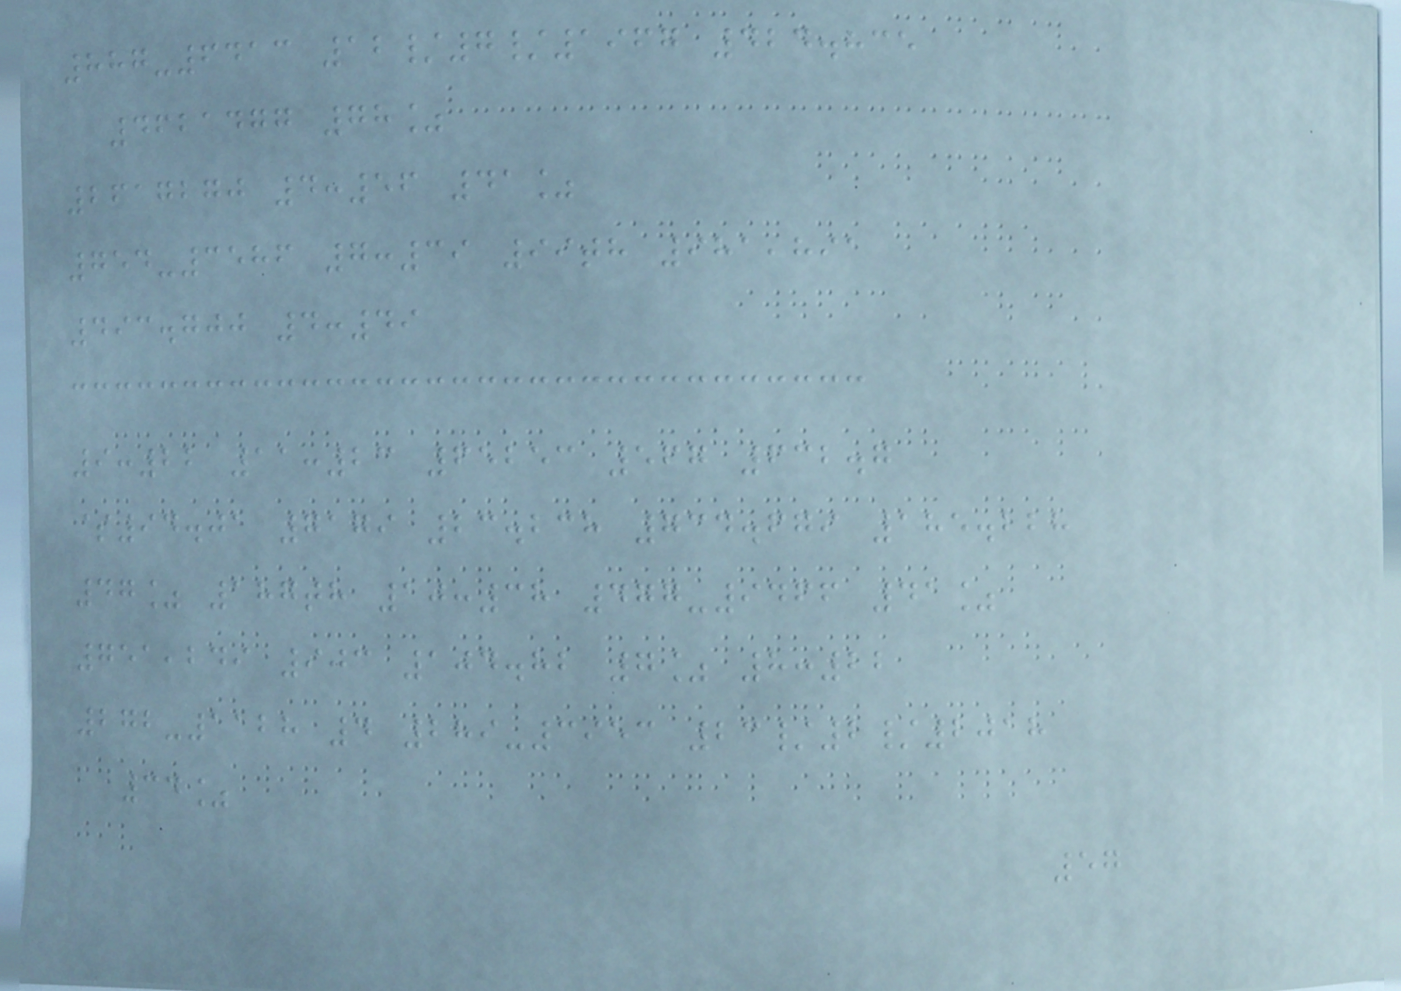887-6413 12/7/1967 424.835
4621477 78%
2617270 4:56 41%
754-3586 7:39 99th 981,891
493.700 4:49
9:22 11:23 65253 567 632.7
$94.01 7179 23.238 734.679 185.228
47% 187th 10:38 477-9466 41%
751,249 903 104.82 7% 8:22
272-1128 4 289-3953 23/2/2018
34%
57
